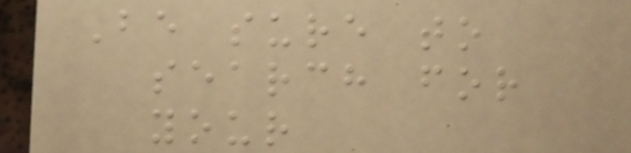Be sure to
search for
your
